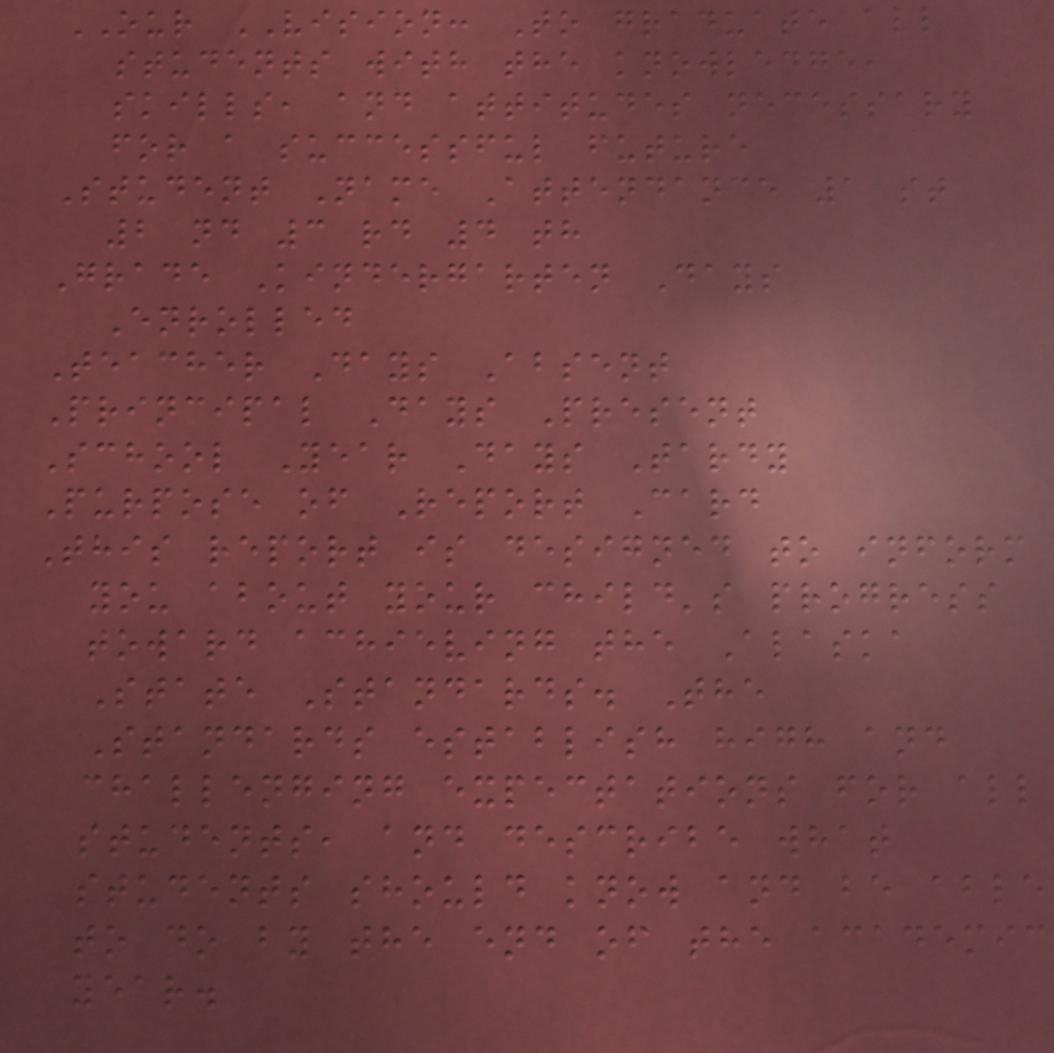OUR VISION: To graduate all
students with the knowledge,
skills, and attitudes necessary
for a successful future
Student Name Attendance 1 st
2 nd 3 rd 4 th
Grade Kindergarten Days
Enrolled
Teacher Days Absent
Principal Days Present
School Year Days Tardy
Purpose of Report Card
This report is designed to inform
you about your child's progress
toward achieving the Alaska
State Standards. The
Standards establish high and
challenging expectations for all
students, and describe what
students should know and be able
to do by the end of the academic
year.
